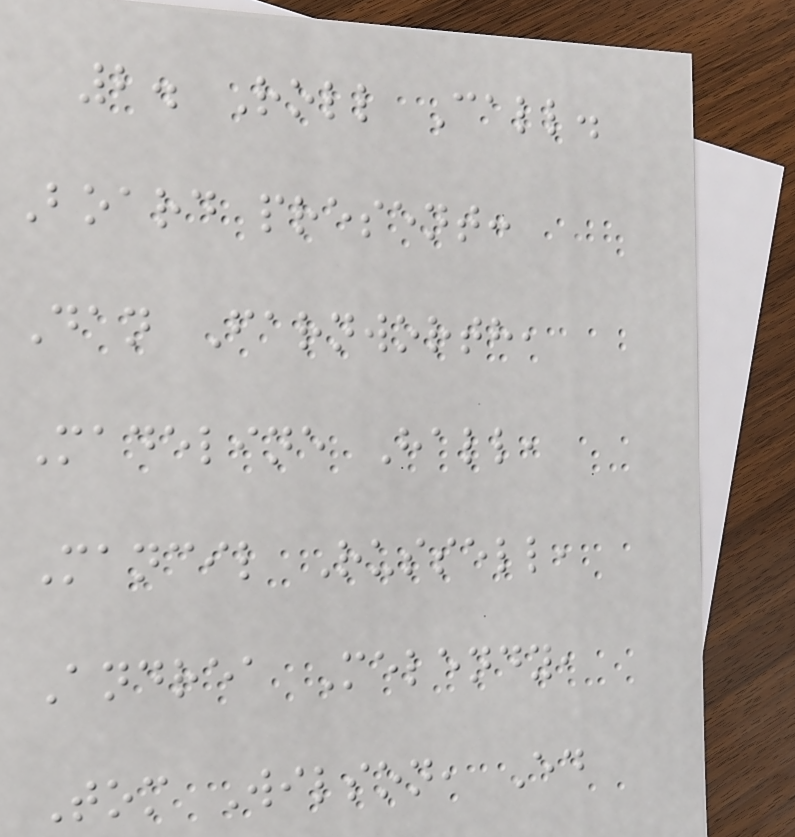2. Roll Call.
Board present:
Dan Farnworth,
Madeline Hall,
Mancil Russell,
Andrea Melendy,
Tom Wilson, Ed
